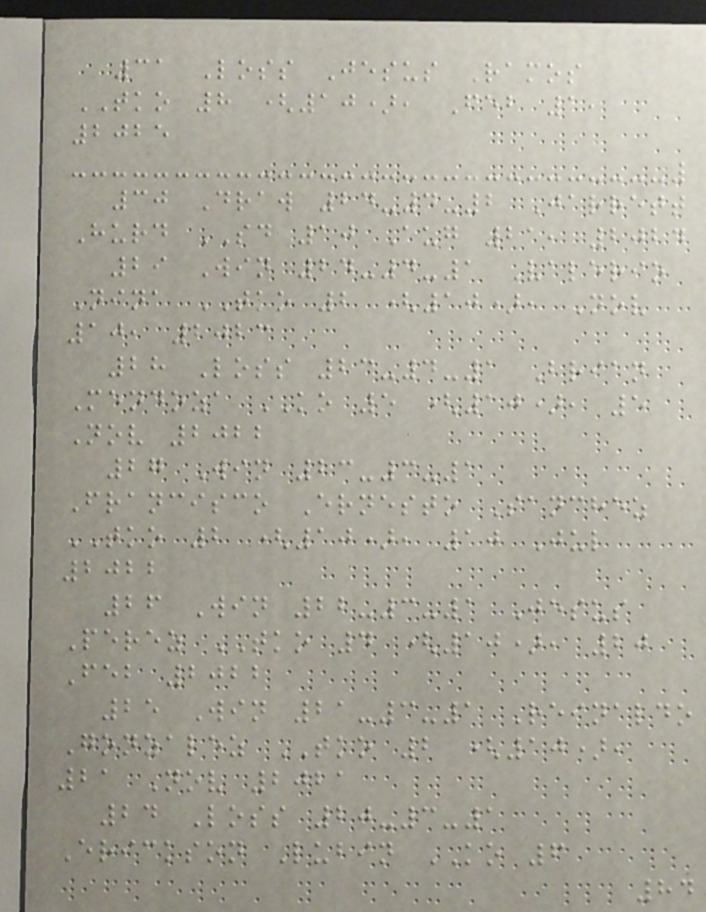31 Loss Jesus Ramos
TKO 8 (10), Feb 1,
2025
30 Draw 24-4-2 Jarrett
Hurd SD 10 Aug 21, 2024
29 Win 24-4-1 Valerio
Nina TKO 2 (10), Nov
10, 2023
28 Loss 23-4-1 Brian
Mendoza KO 5 (10), 5
Nov 2022
27 Win 23-3-1
Francisco Ernesto Sanchez
TKO 2 (10), 10 Jul
2022
26 Win 22-3-1 Jesus
Perez TKO 4 (10), 20
Feb 2022
25 Win 21-3-1 Reinaldo
Gonzalez TKO 2 (10),
21 Nov 2021
24 Loss 20-3-1
Erickson Lubin KO 6
84
